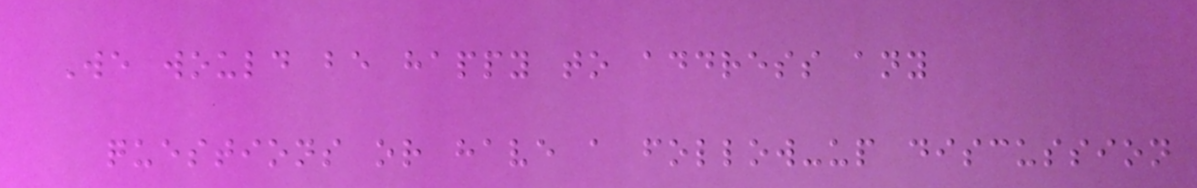We would be happy to address any
questions or have a follow-up discussion
